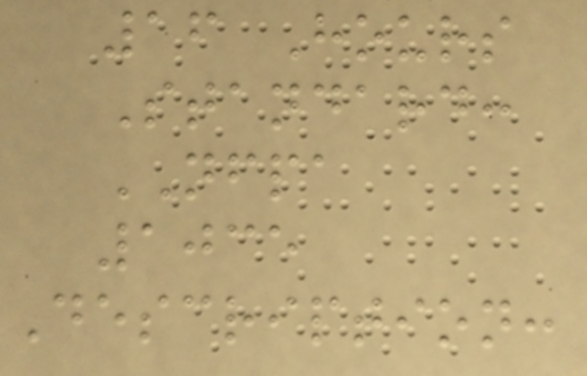16 Hours
Standard:
NFPA
1035
Description:
